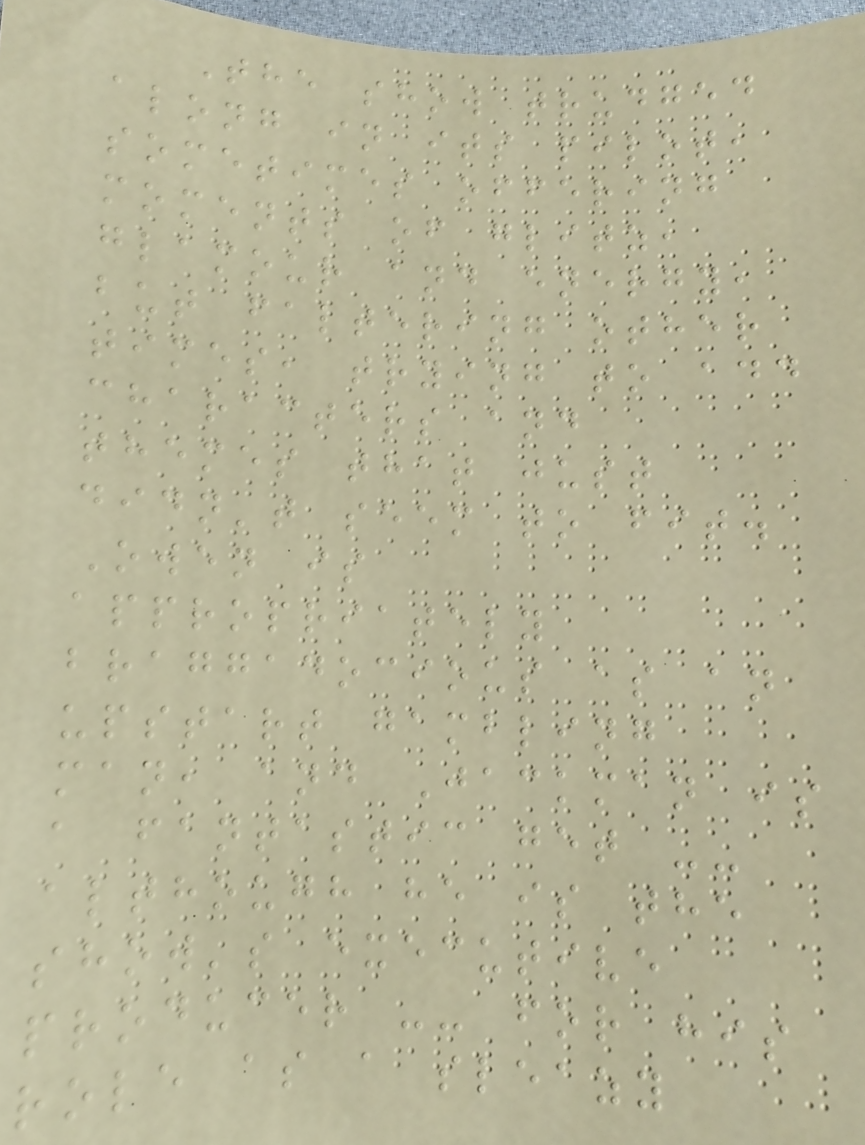The show trudged
along in its pilot,
sometimes offering
moments of glitz,
glamour and energy,
but faltering other
times, trying to add
characters and
themes that just
didn't seem to fit.
Owen is
appropriately
braggadocious as an
upstart gambling
man, and Jackman is
a fantastic get --
although he is the
show's executive
producer -- for his
role as a sleazy
